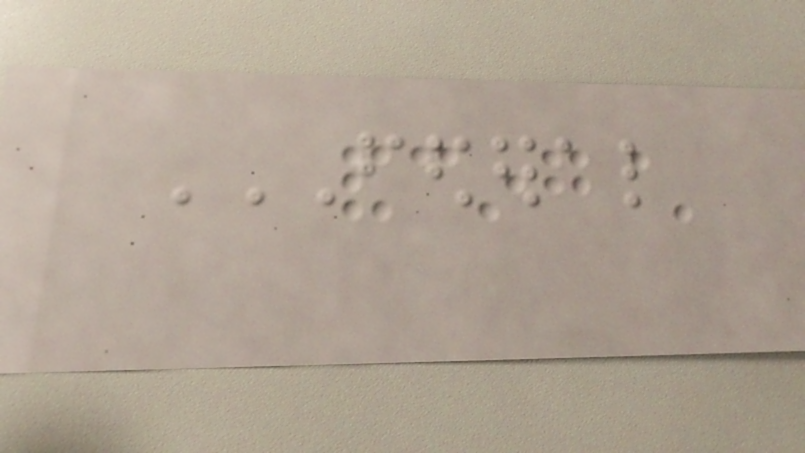FEDERAL
